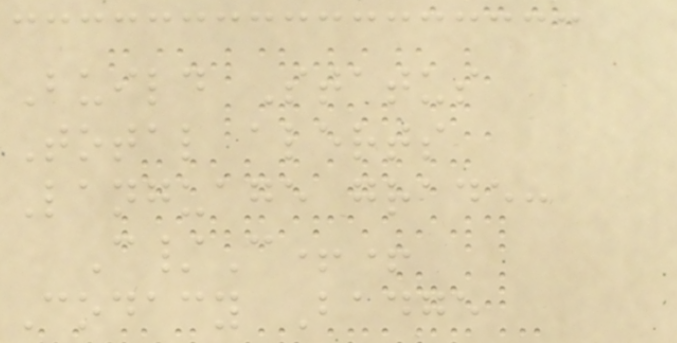Build Status
Total alerts
Language grade:
C/C++
Codacy Badge
